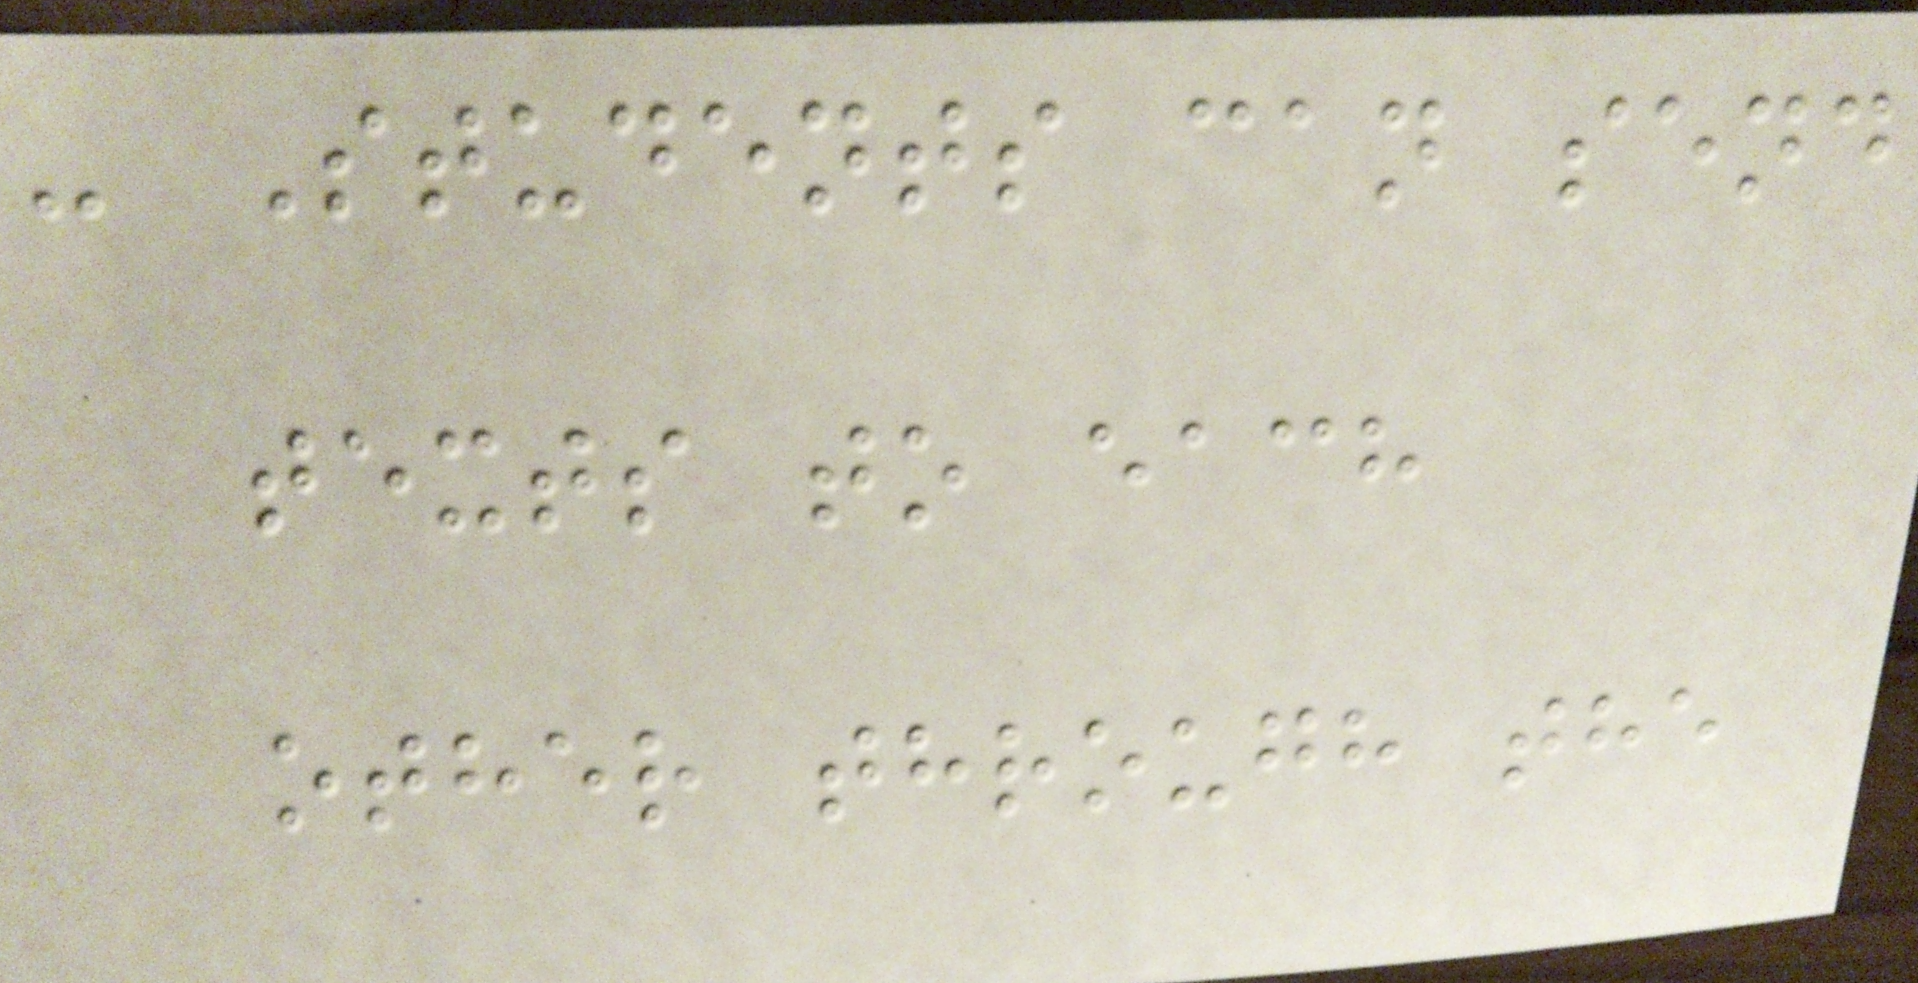- Students can send
texts to each
other through the
